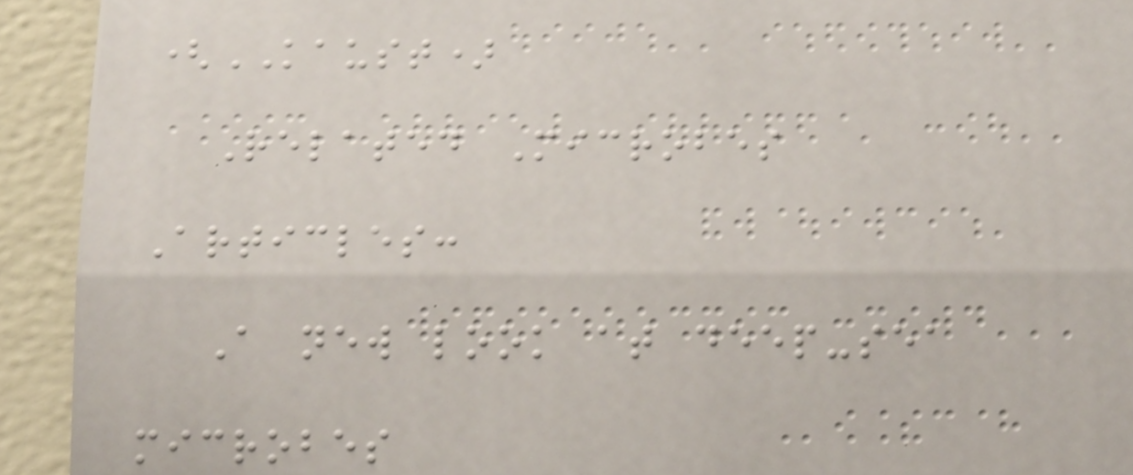(KAUST)
Related Microbes
Articles:
A new look at deep-sea
microbes
